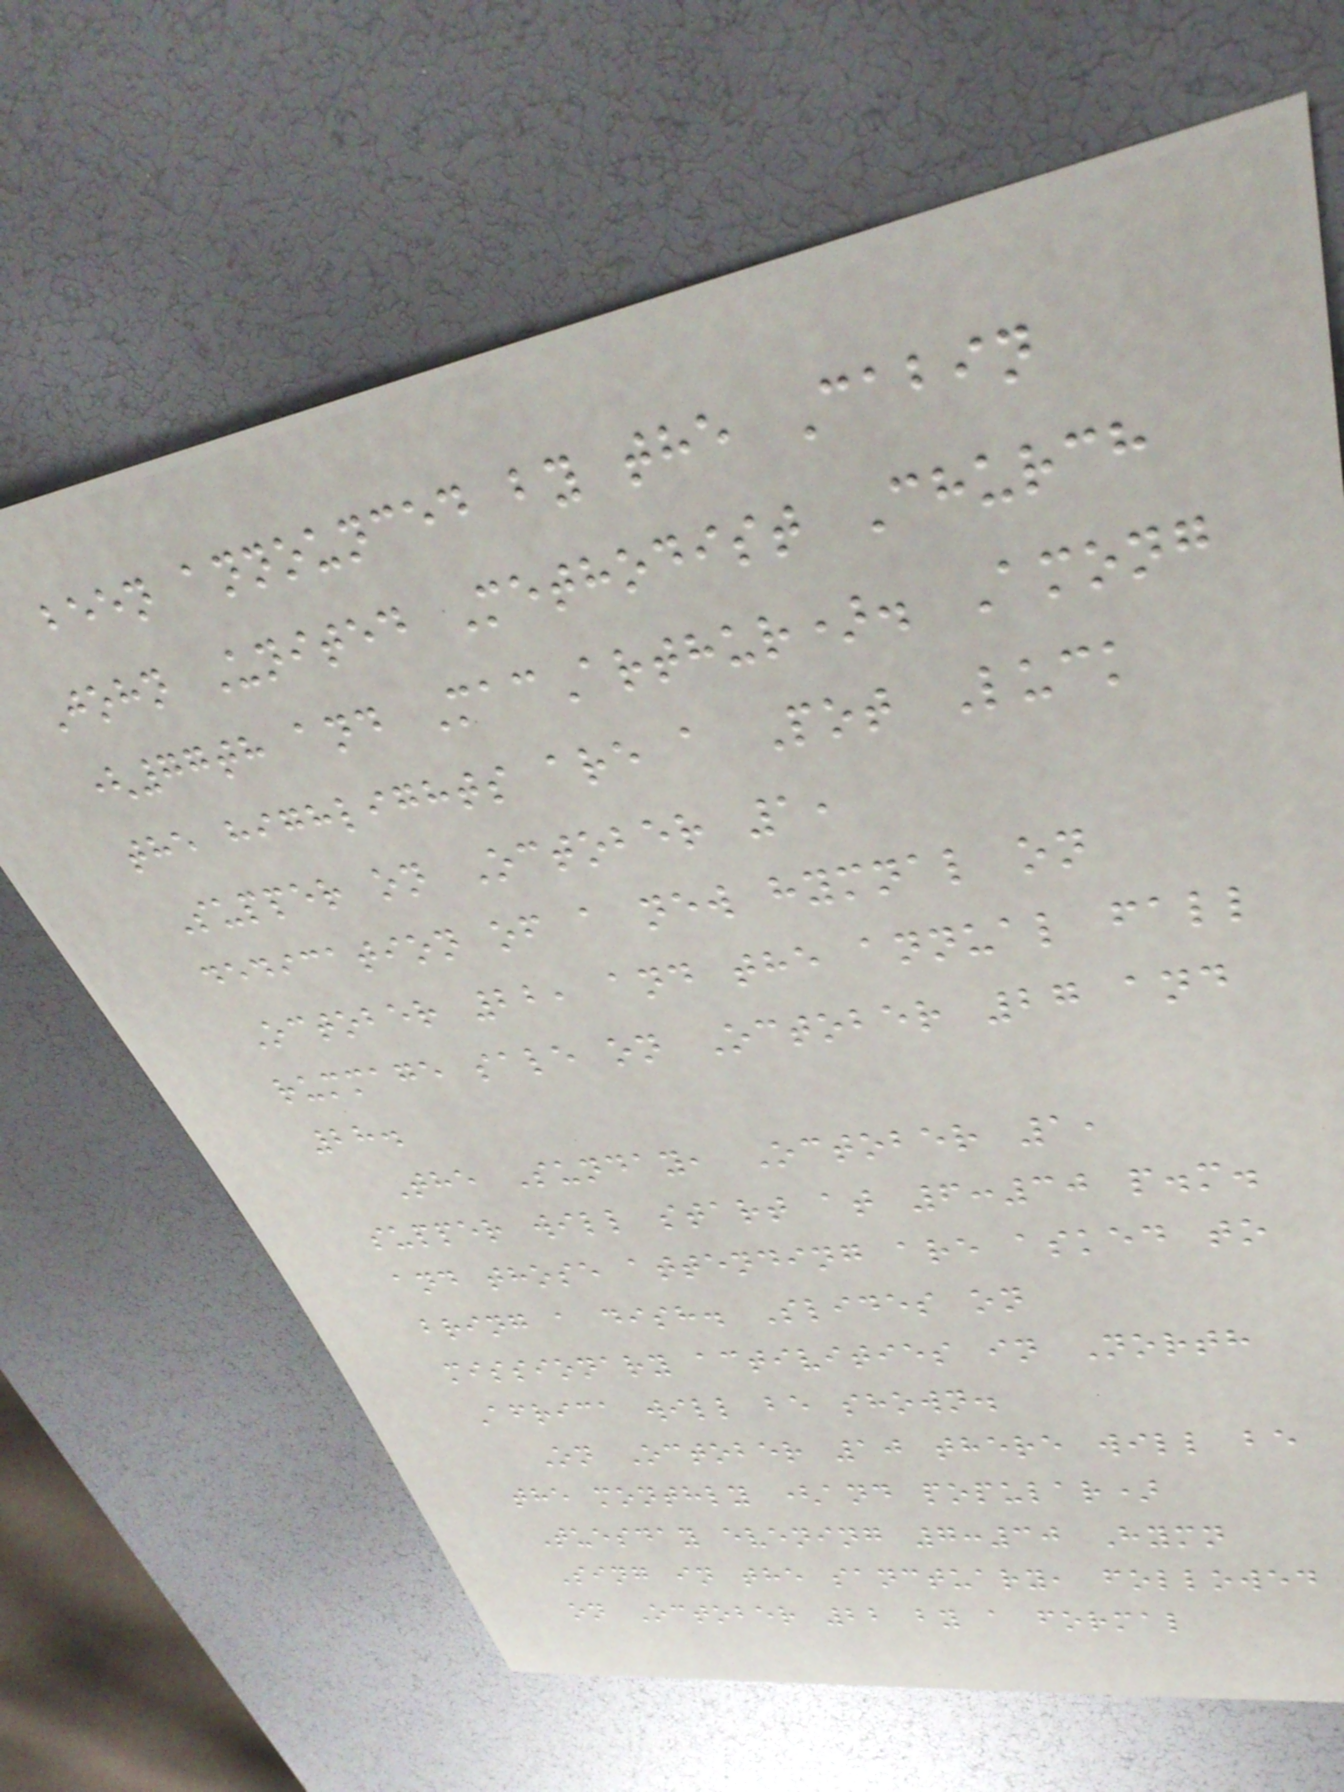been announced by the Cabin
John United Methodist Church
(77th and MacArthur). Among
the highlights are a Pot Luck
Supper on October 1,
dedication of a new hymnal on
October 22, and the annual fall
rummage sale on October 27 and
28.
The Sunday, October 1,
supper will start at 6:30 p.m.
and those attending are asked to
bring a dish. Slides on
missionary activities in North
Africa will be shown.
On October 10 there will be
the monthly (and popular)
Tuesday evening 7:30 Hymn
Sing in the sanctuary, followed
on October 22 by a formal
